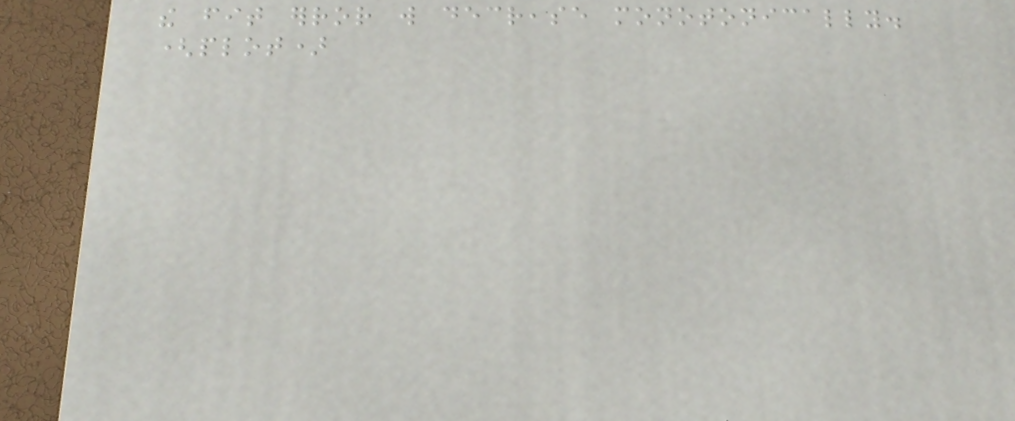the fit error will decrease monotonically.
(plot)
